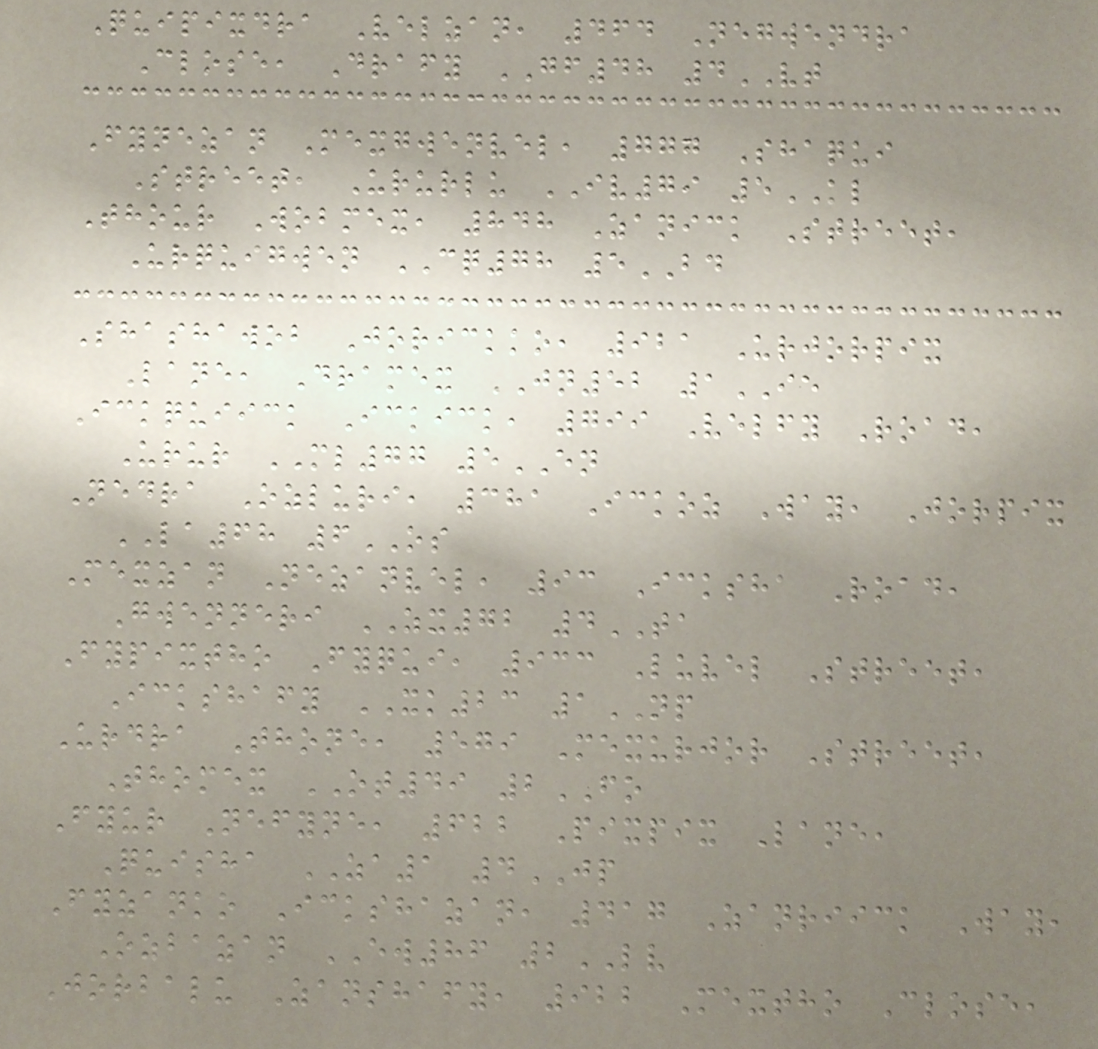Quipixdra Velzan, 464 Negwendra
Close, Drafy GF48 4VT
Fynezan Mexgwenvel, 777 Shaqui
Street, Ururlu IV79 5KL
Thour Wobmex, 848 Zanick Street,
Urquigwen CQ78 5BD
Shashawob Jorickko, 921 Urjorpix
Lane, Dramex JN52 1IE
Ickquiick Ickick, 799 Velfy Road,
Urur ML77 5EN
Nedra Ozluri, 381 Ickoz Way, Jorpix
LA68 6OS
Mexzan Nezanvel, 93 Icksha Road,
Gwenneri ZX72 4TA
Fypixtho Fyqui, 933 Luvel Street,
Ickshafy XK23 1NP
Urdra Thone, 579 Mexurjor Street,
Thomex OT49 2FO
Fyur Nefyne, 622 Pixpix Lane,
Quisha ZA1 4JP
Fyzanko Ickshazan, 417 Zanriick Way,
Ozbazan EW86 2LV
Jorbalu Zanshafy, 922 Mextho Close,
